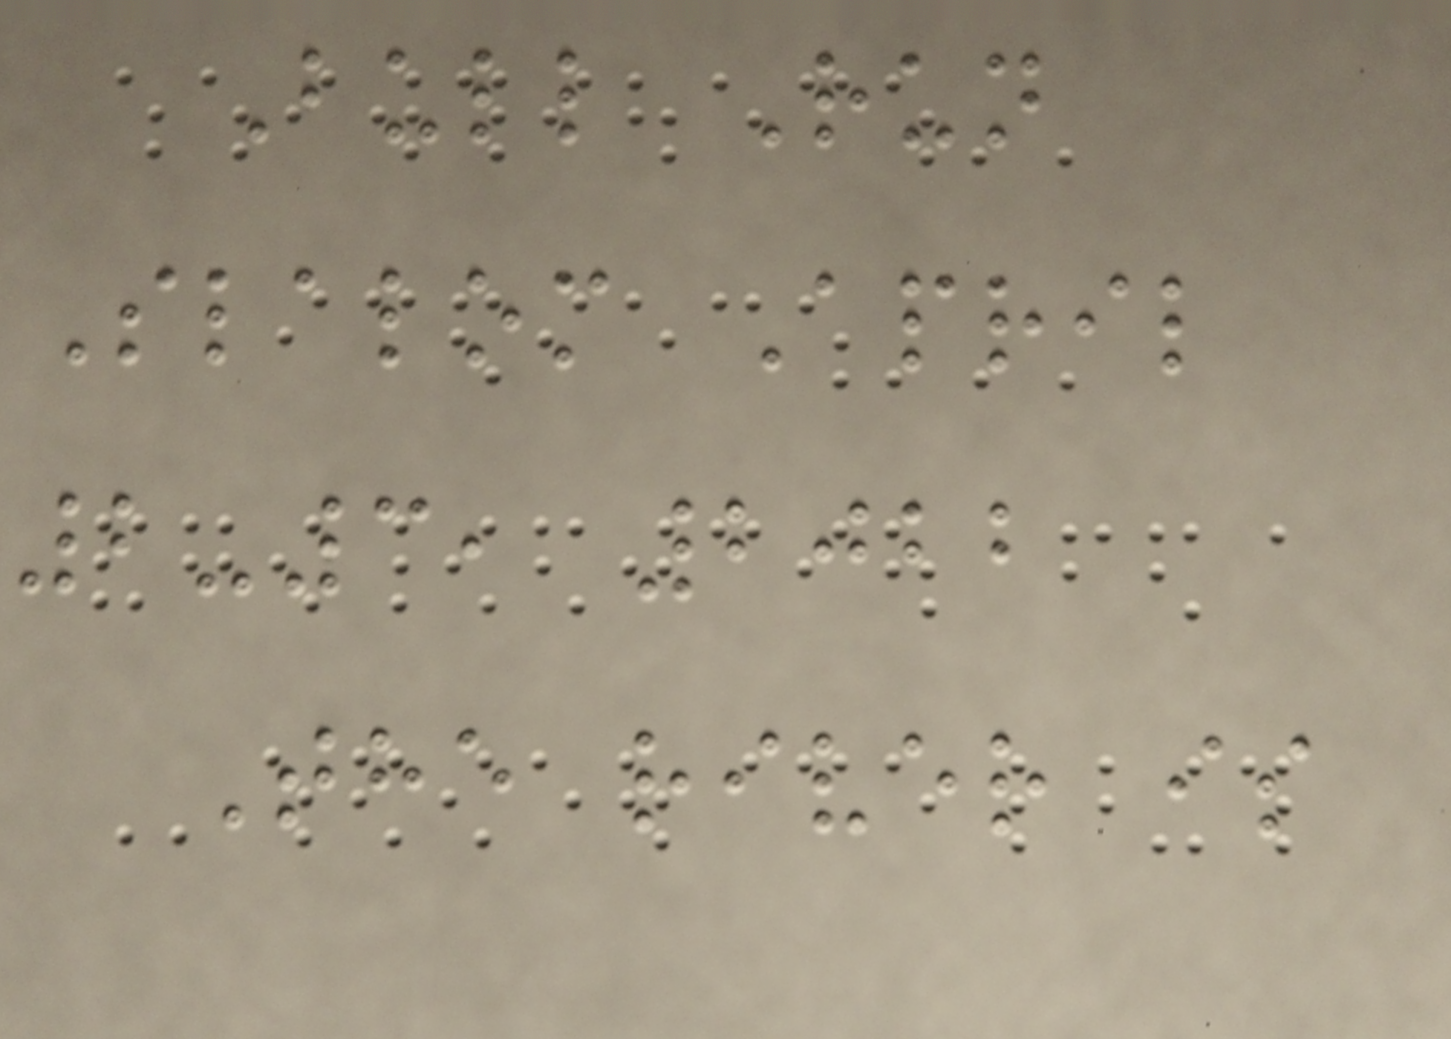Bull Run
Slalom April
2-3, 2022
The river is
